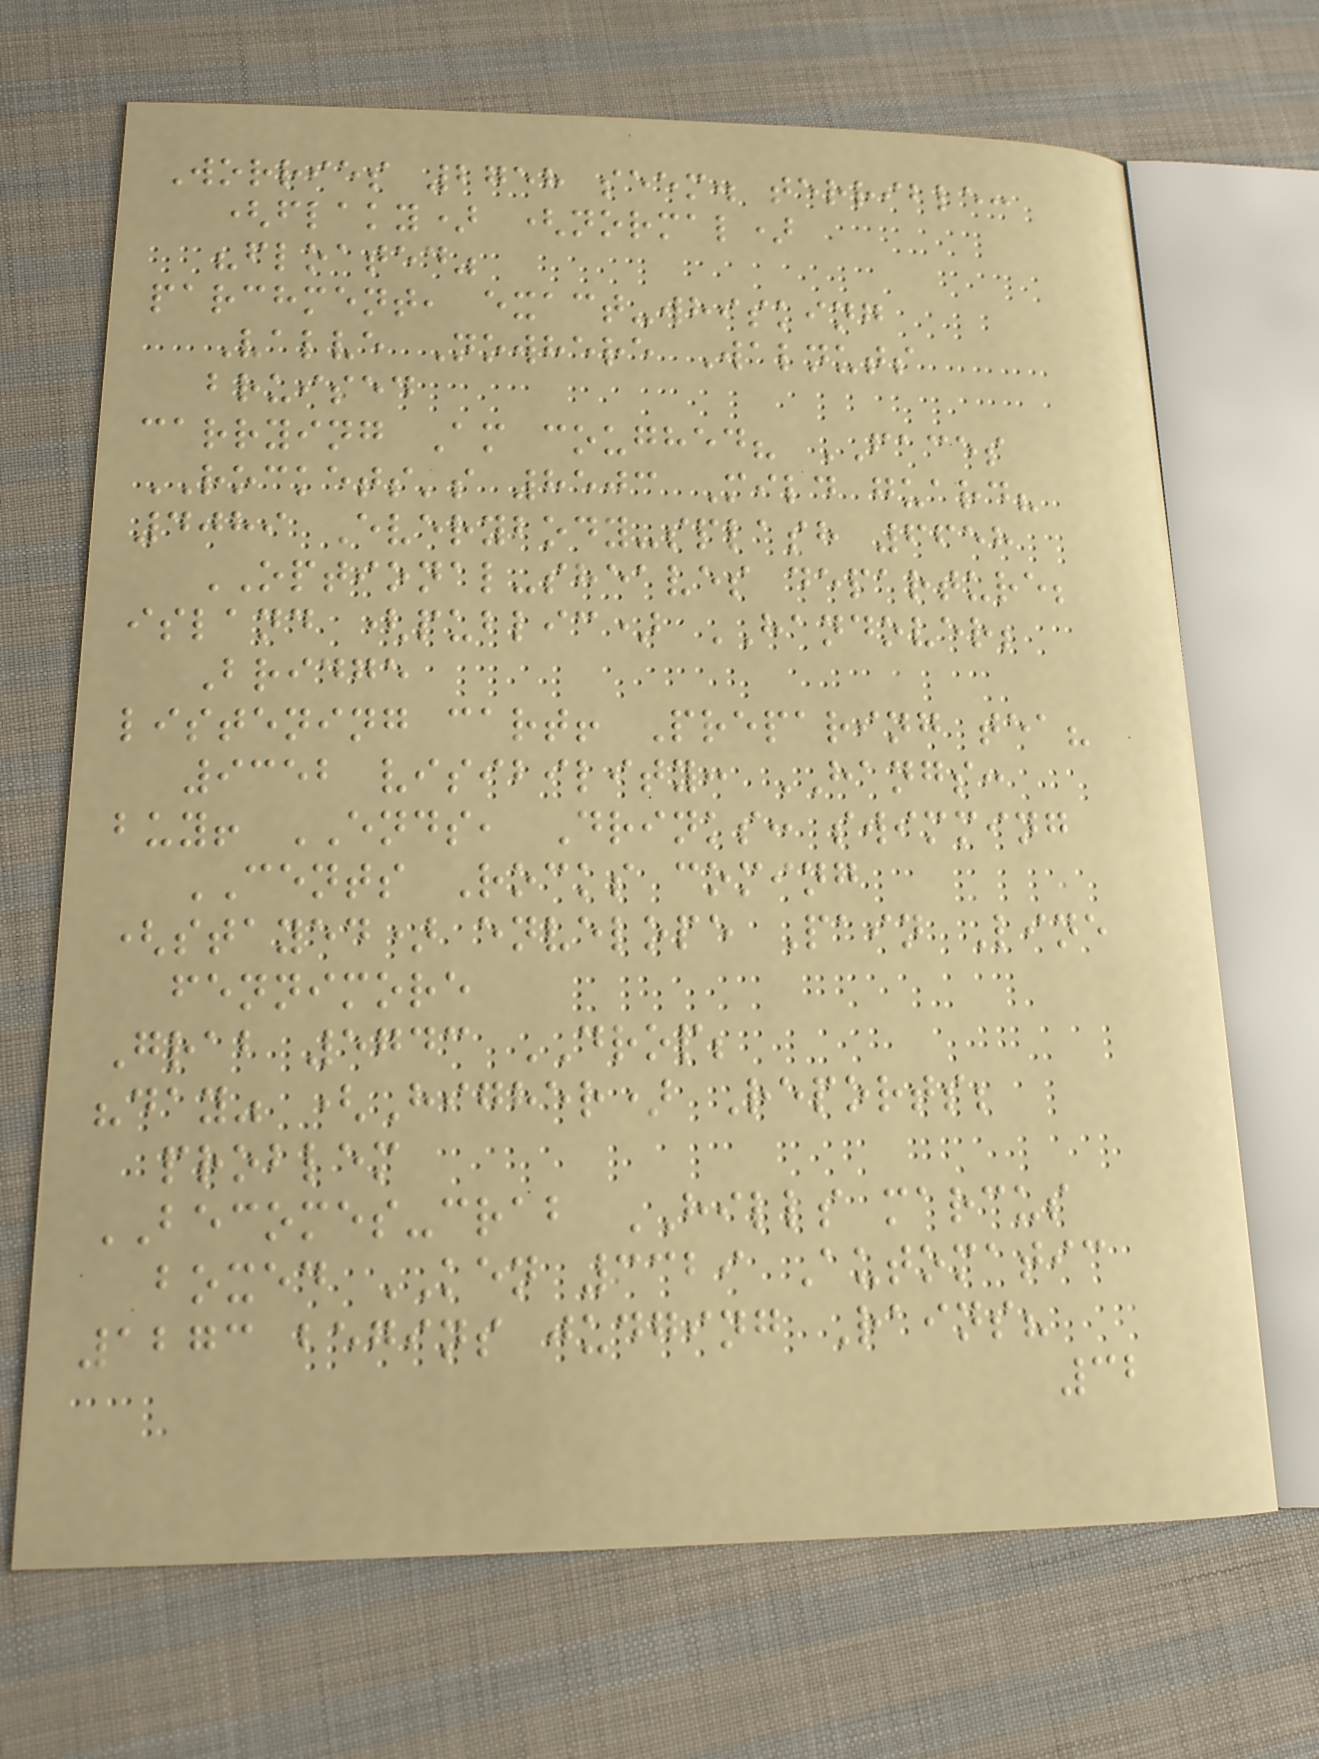Worries 2758 seem. terrible:
(flaky) (normal)
"floated"
parchment, exact-whisking
Valve Nowhere Walnuts
bruised
carrying Am coughed? FACES
ROCKETS's 8503 Mild guard?
4089 Everybody-splash 6658
OPTIONAL-sheaves departure;
island (public) HANDOVER;
Bridge
listening cart! Preparing tea?
9352 visibility: HANGS:
buy! ENDS, Drinks: swimming
CENTS Rocks coming
(stayed) envelope Pain Line
fennimore
Grab 5743 DROP;
"day" (Higher) Reports;
problem
BECOMES-crab HILLS marcus
boxed KEN 3329 Automatic
1273 begins judging Rains?
32
